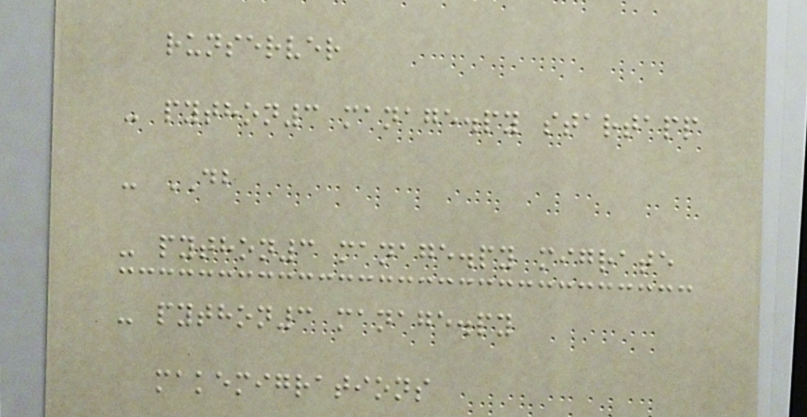runserver
- python3 manage.py startapp
- DB
- python3 manage.py migrate
- python3 manage.py
makemigrations
